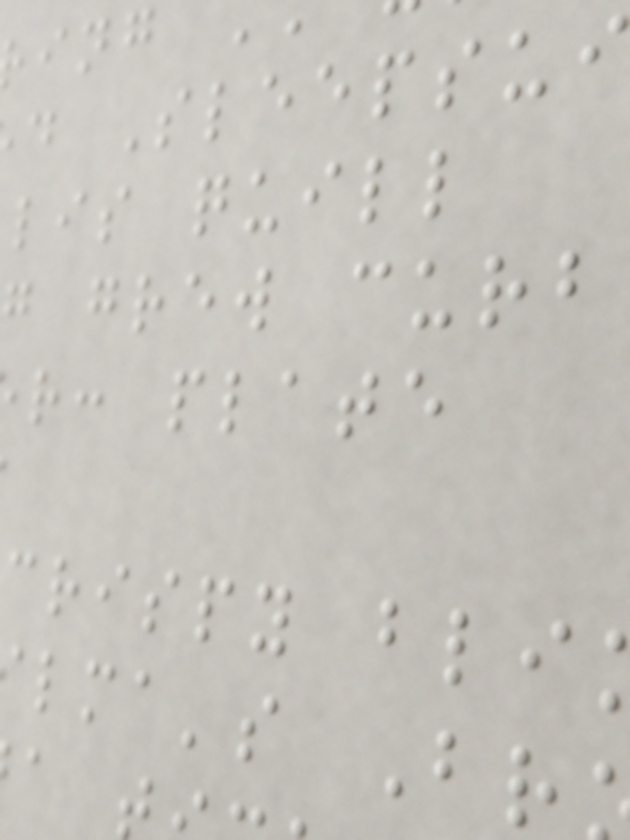d Sleepsui
lis quill
g grew curb
r: plate
crispy bli
lma's Br
